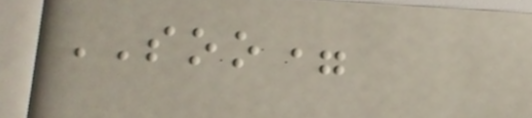SOO=
